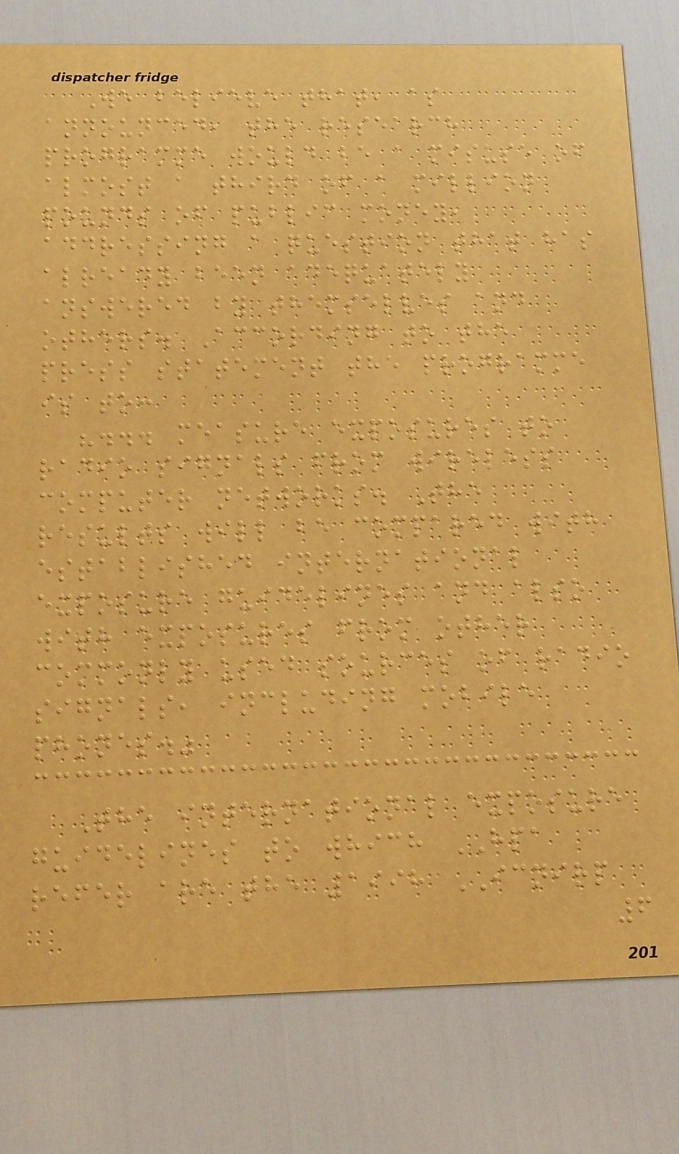We believe that, as
announced, the research
programme would be a misuse of
almost a third of a million
pounds of public money,
addressing a question that has
already been adequately
answered by themselves and
others. According to the
press statement the programme
is to:
"... measure exposures to
radio signals from wireless
computer networks. The
results will be compared with
established international
exposure guidelines and also
with exposures from other
commonly used sources of radio
signals, including mobile
phones."
The international exposure
guidelines to which HPA
refer are the 1998 ICNIRP
6
